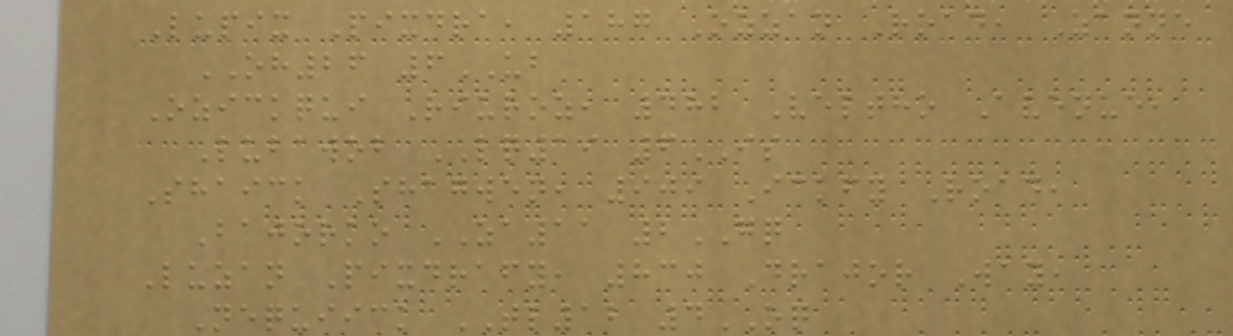Lupix Pixdra, 187 Ozzan Road, Zanne
OH26 6UB
Ozickqui Riuroz, 482 Veltho Avenue,
Lubawob LQ19 6IS
Shaick Shagwen, 909 Ickfy Road,
Bajorko ZA11 2GQ
Luzan Pixdrafy, 830 Drajor Way,
Nequiick TL12 4OQ
